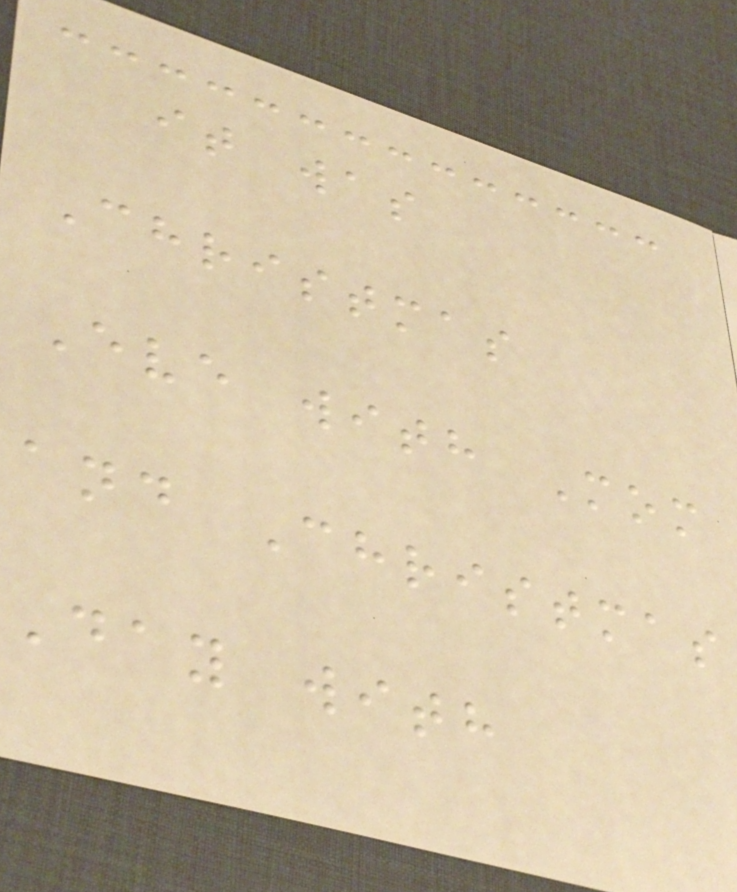it was
Christmas
Eve with Mom
and Christmas
Day with
